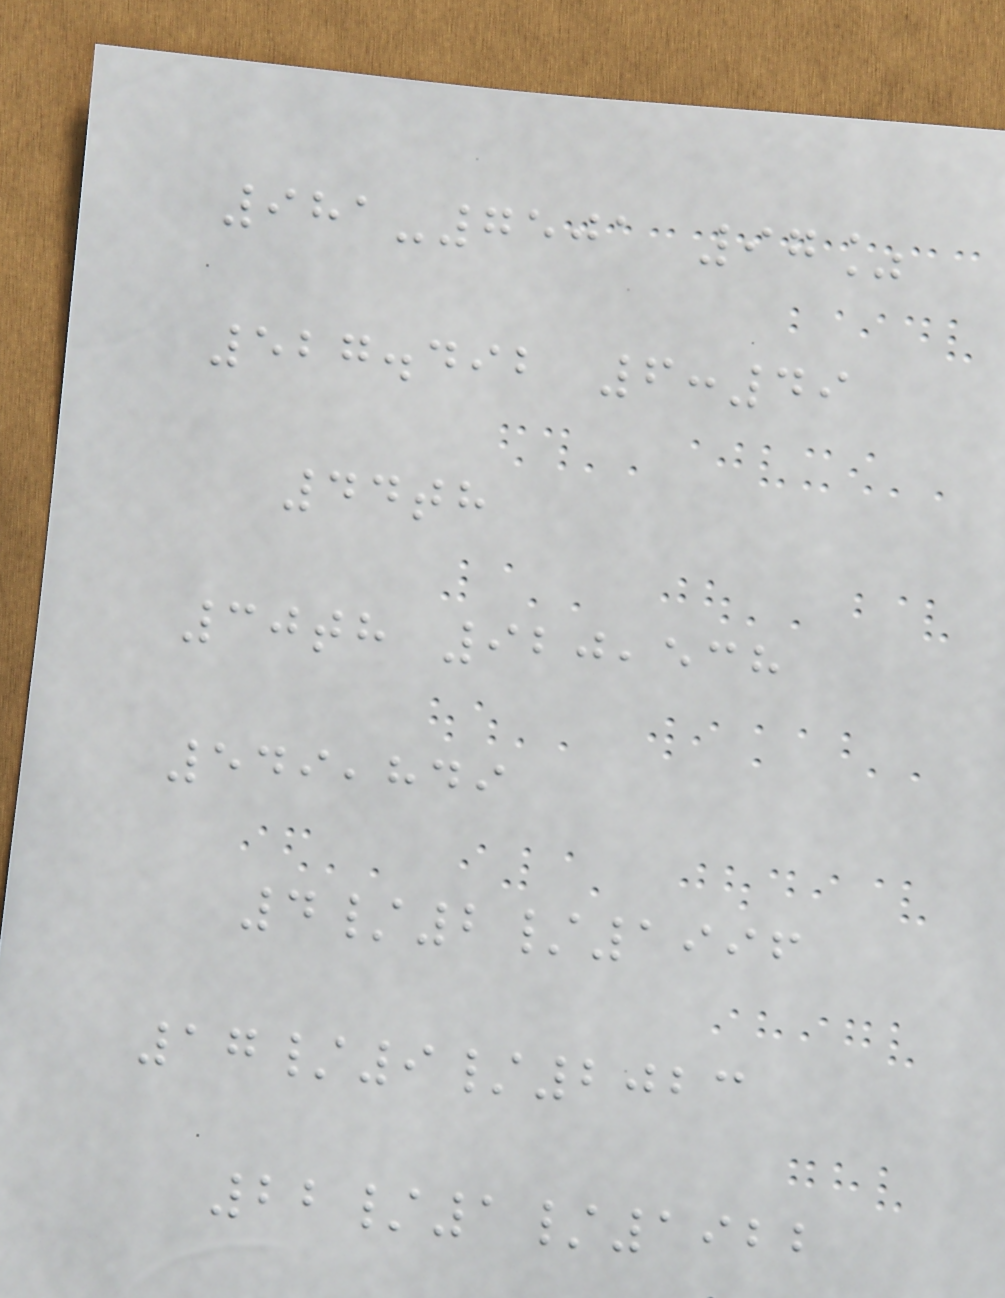981-7501 97%
527.492 6:49
44th
30th 920,538
549,849
4/2/1996
17/9/2023
22/1/1922
